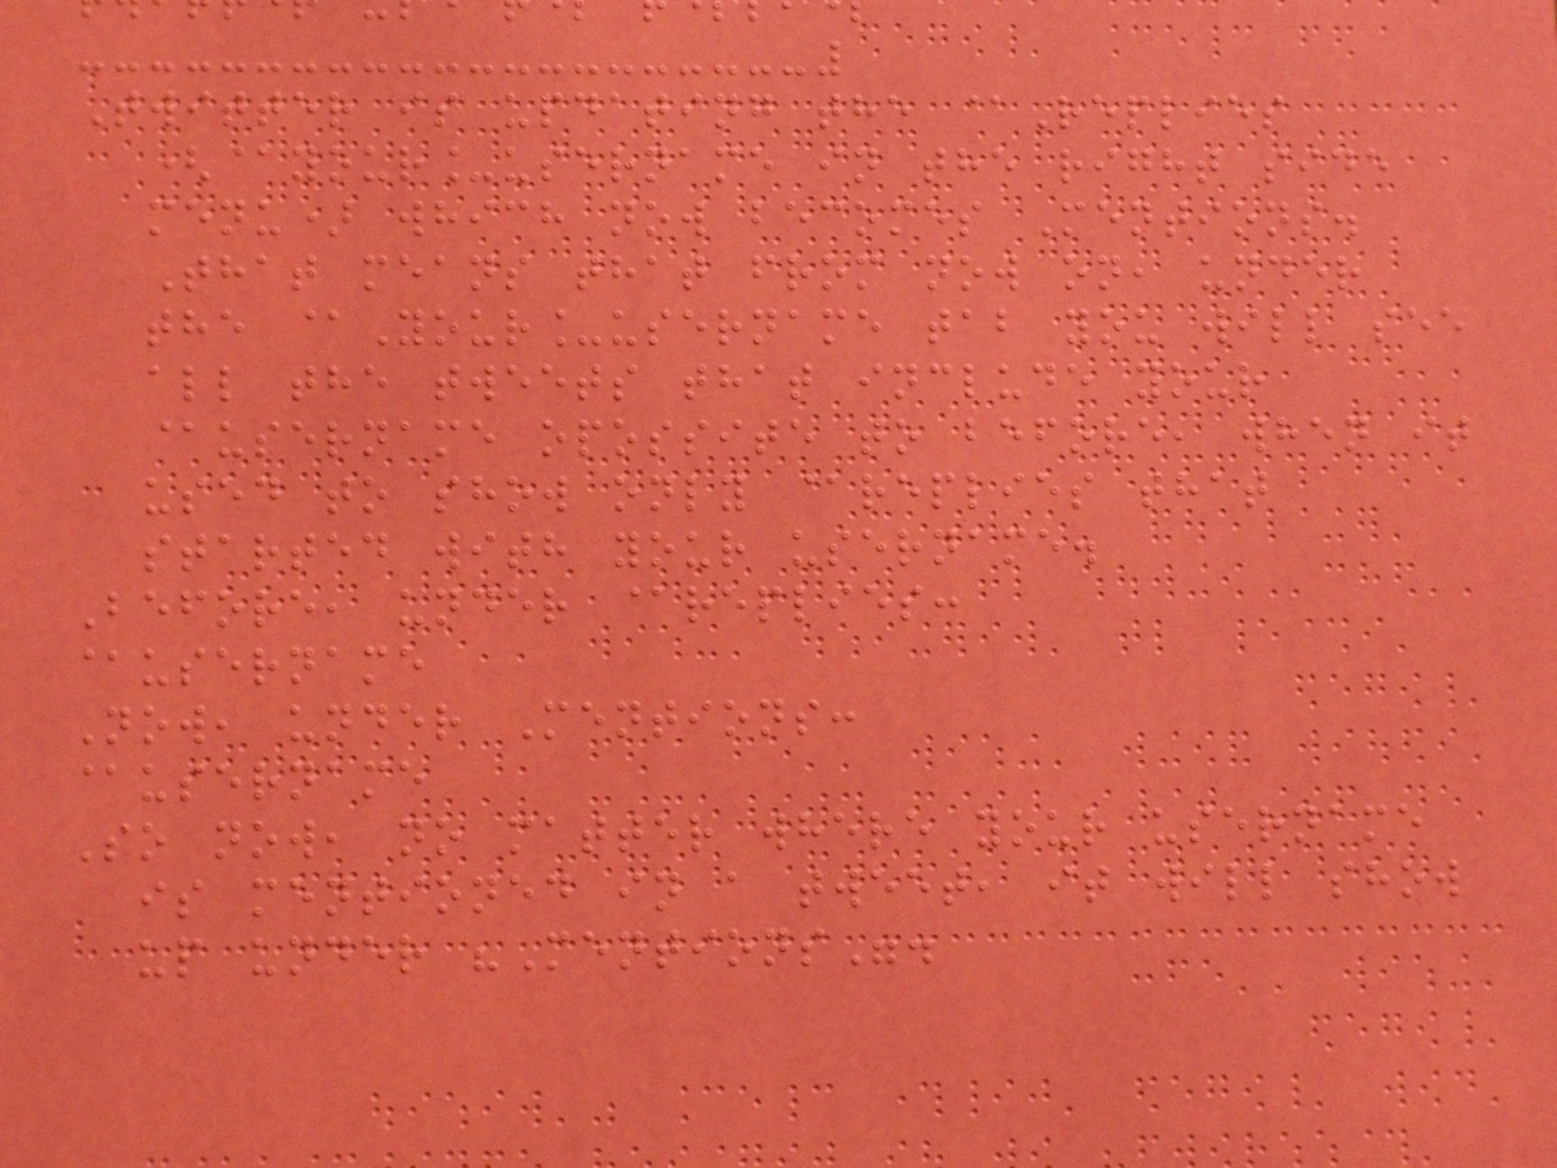Twitter is updating the @Replies
(@your_username in the right side
menu) which now becomes Mentions.
That means that from now on, under
the @Your_username tab you will see
all the tweets that include your
@username opossite to before, when it
used to show only @replies that
started with your username.
Before, under @replies:
@username
Now, under Mentions:
@username
So now, no matter where your username
is mentioned in a tweet, it will show
up under "Mentions".
